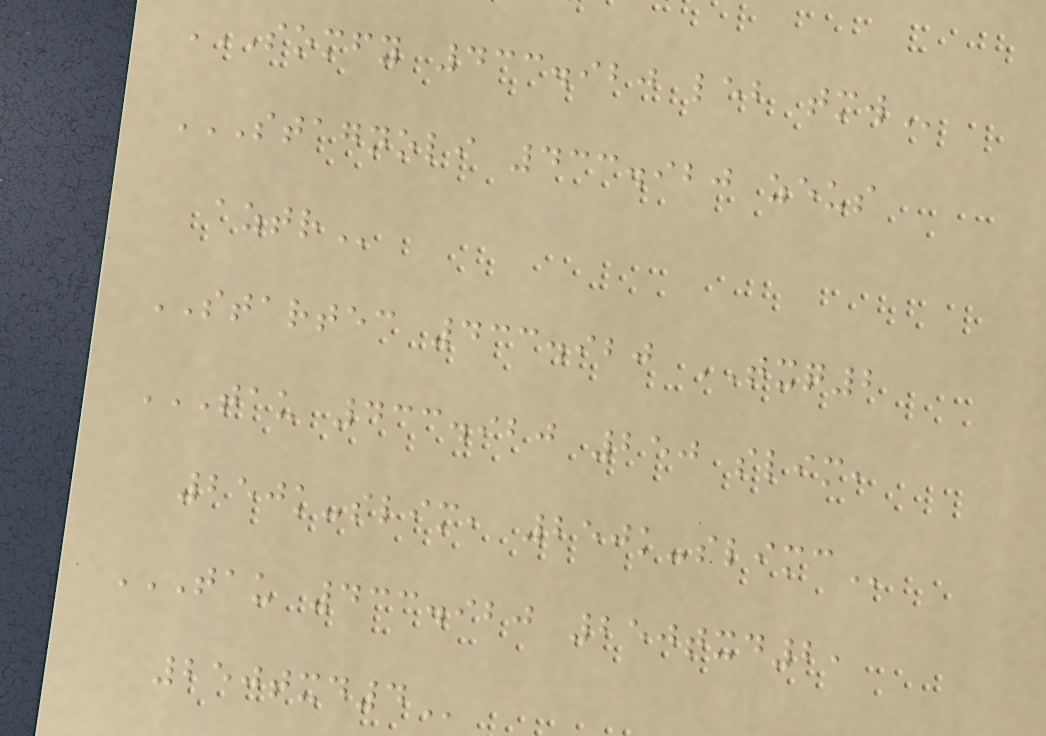SOMFY 433.920 LEB TMW
STAGNOLI 433.920 ZEUS
AZTR
STARTEC 433.920 TXQ2
TAU 433.920 250 SLIM,
250K-SLIM, 250K-SLIMC
TAU 433.920 250TXD2,
250TXD4
